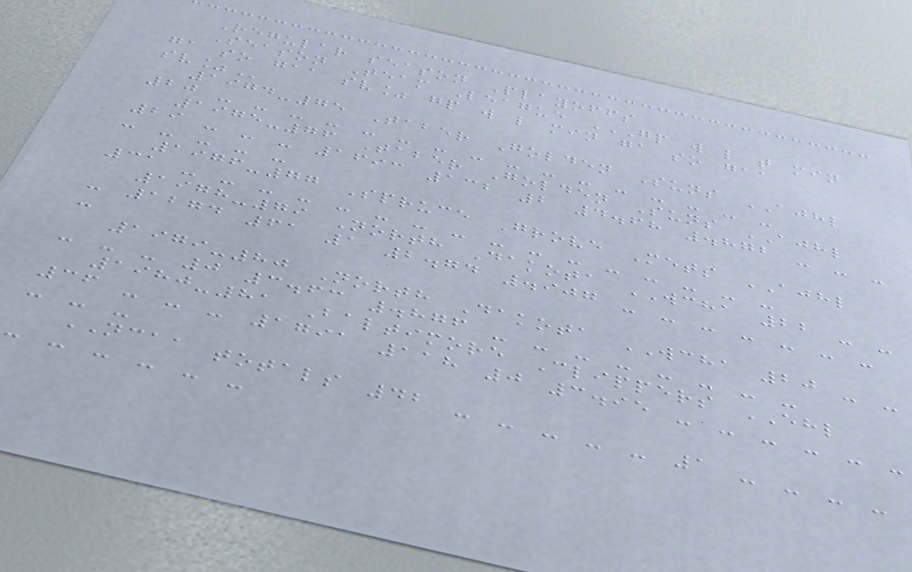Regular season Playoffs
Season Team League GP W L T MIN
GA SO GAA SV% GP W L MIN GA SO GAA
SV%
1974-75 Taber Golden Suns AJHL
20 - - - - - - - - - - - - - - - -
1975-76 Taber Golden Suns AJHL
29 - - - 1693 132 2 4.68 .872 - - -
- - - - -
1976-77 Spruce Grove Mets AJHL
31 - - - - - - - - - - - - - - - -
1978-79 North Dakota WCHA 22 - -
- 1274 61 1 2.74 .907 - - - - - - -
-
1979-80 North Dakota WCHA 20 - -
- - - 0 3.63 .876 - - - - - - - -
1980-81 Baltimore Clippers EHL
36 - - - 1791 118 0 3.95 - - - - - -
- - -
NCAA totals 42 - - - - - 1 - - - -
- - - - - -
